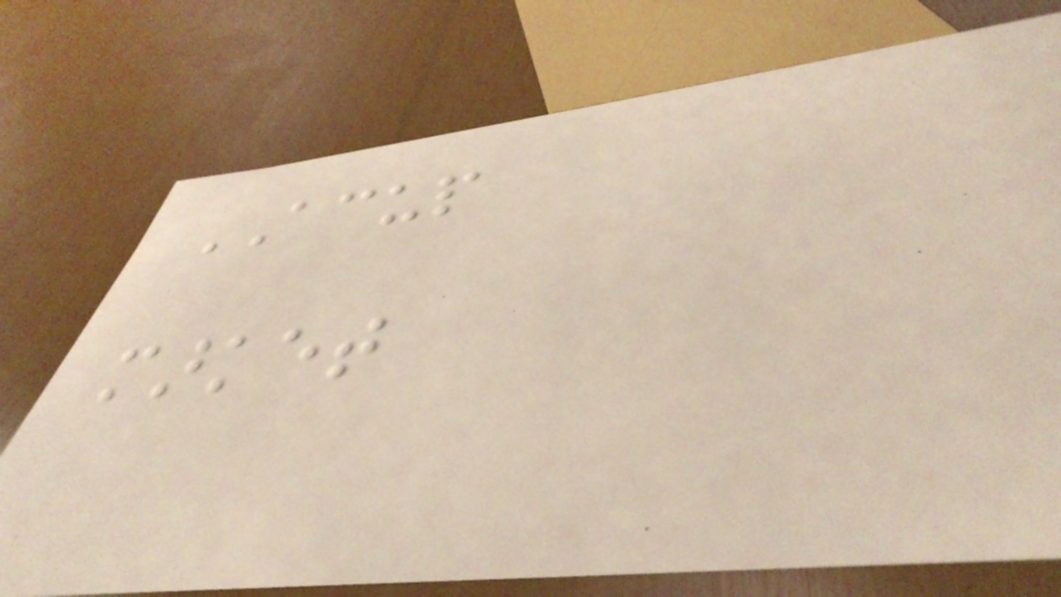ACUP
market
